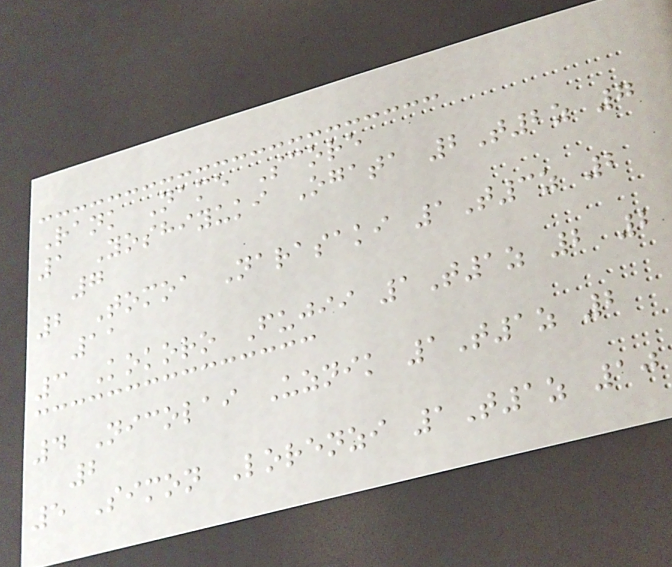Rank Name Score
1 Yoshiyuki Ogata 2T2z 7
7
2 Tomoa Narasaki 1T3z 2
11
3 Kokoro Fujii 1T1z 2 2
4 Nicolai Uznik 1T1z 2
2
5 Simon Lorenzi 1T1z 10
